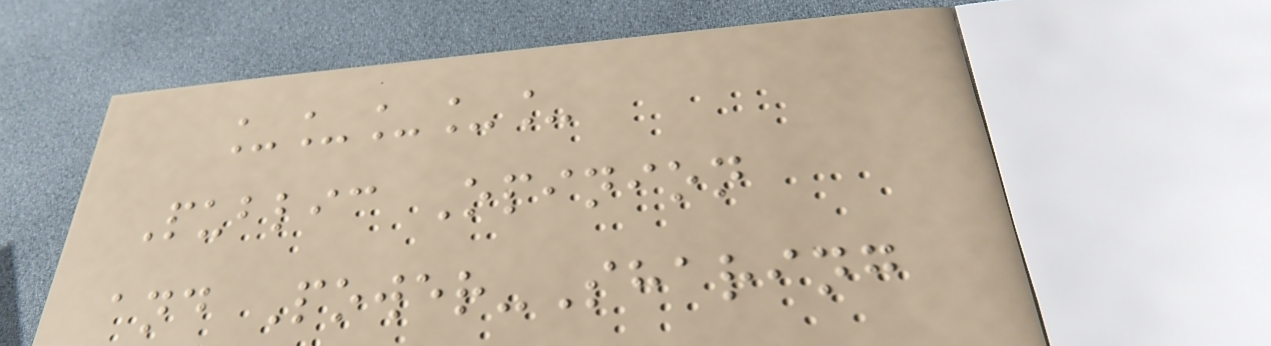_____
Public Opinion
and Power-Sharing
